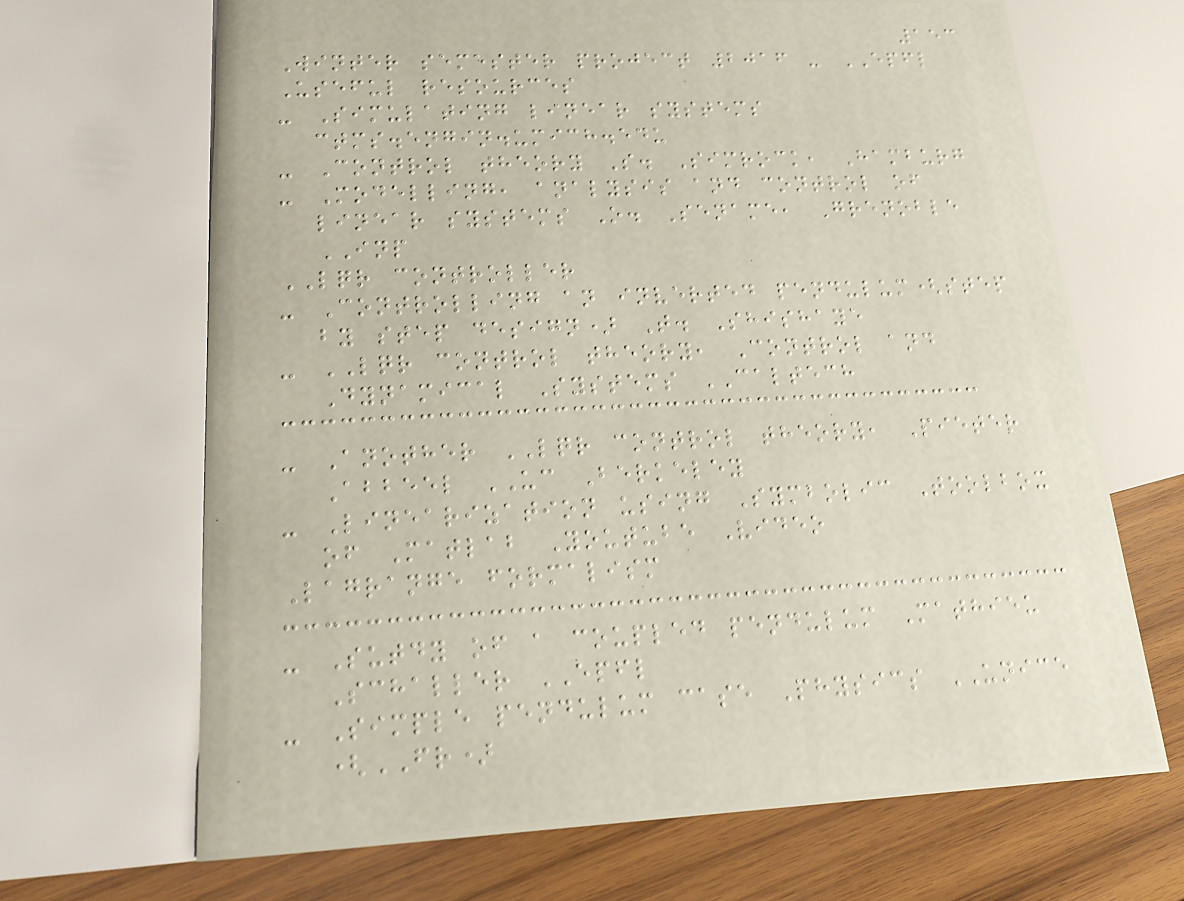153
Winter semester project 2016 - EPFL
Useful resources
- Simulating linear systems
ctms.engin.umich.edu
- Control theory S. Simrock, Hamburg
- Modelling, analysis and control of
linear systems O. Sename, Grenoble
INP
LQR controller
- Controlling an inverted pendulum(step
by step design) T. Shishaye
- LQR control theory, Control and
Dynamical Systems CALTECH
- Another LQR control theory, Pieter
Abbeel UC Berkeley
- Linearization using Symbolic Toolbox
of Matlab Youtube Video
Lagrange formalism
- Sutdy of a coupled pendulum Mathieu
Schaller EPFL
- Simple pendulum case Physics UNICE
(FR)
